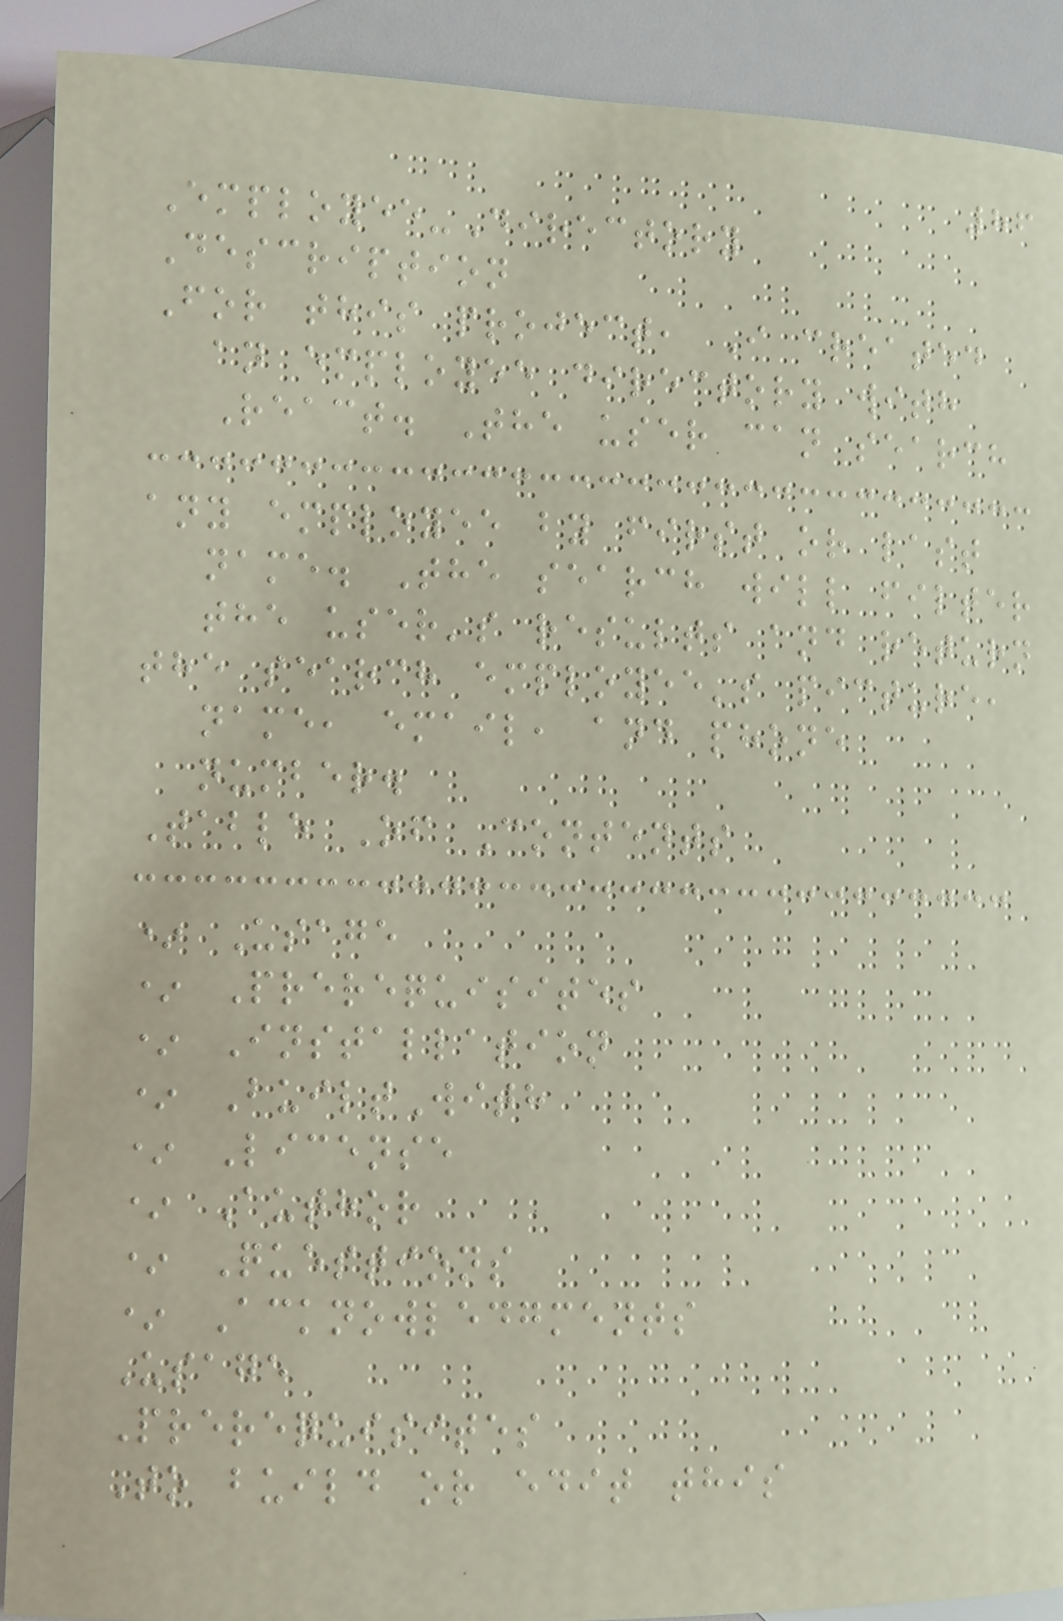86
Employee-Directory
Description
For this project, I created
an employee directory with
React. The user can search
any employee by first or last
name. The search will filter
the user's results and return
the search employee's picture,
name, email, and phone
number.
Table Of Contents
* Usage
* Prerequisites
* Installation
* BuiltWith
* License
* Author
* Questions
* Acknowledgments
Usage
Prerequisites
To build or edit this
